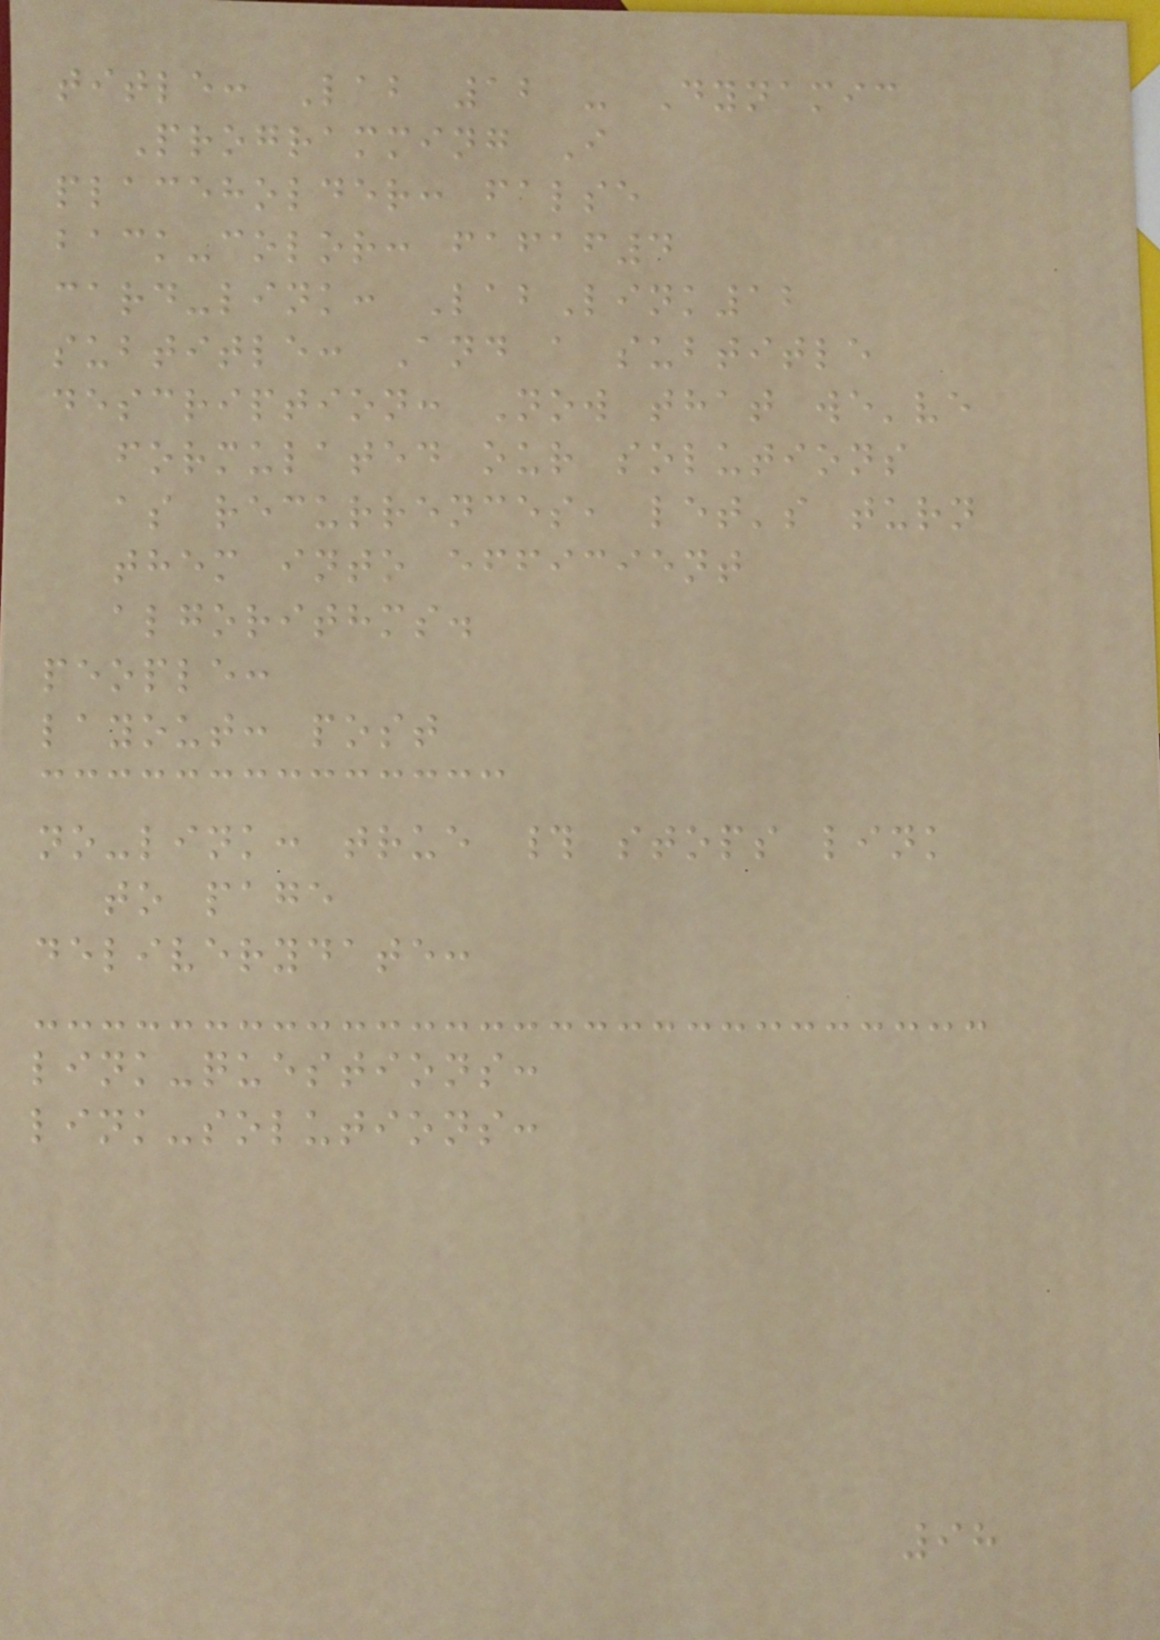title: Lab 12 - Dynamic
Programming I
placeholder: false
back-color: fafaf4
card-link: LabLink12
subtitle: And a subtitle
description: Now that we've
formulated our solutions
as recurrences, let's turn
them into efficient
algorithms.
people:
layout: post
no-link: true # stops link
to page
deliverydate:
link-questions:
link-solutions:
98
